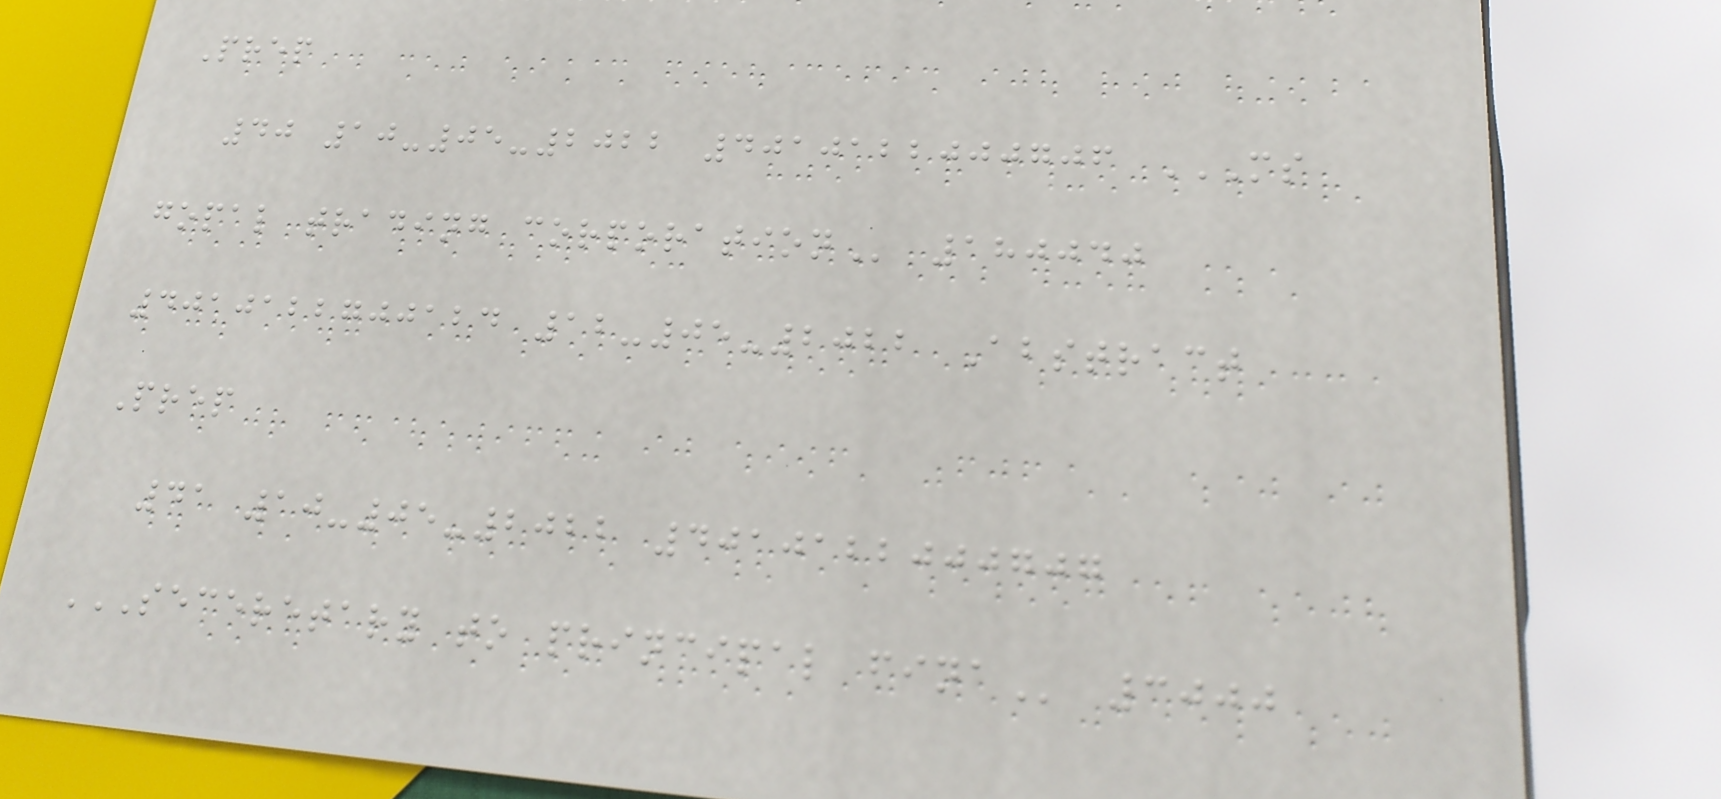Prep
40 10-05-2022 4010122000706 MS
GOPAL TRADING CORPORATION 180040
4010122700124 12-05-2022 Abstract
Prep
41 10-05-2022 4010122000707
SECERETARY TO PRINCIPAL FINA 3000
